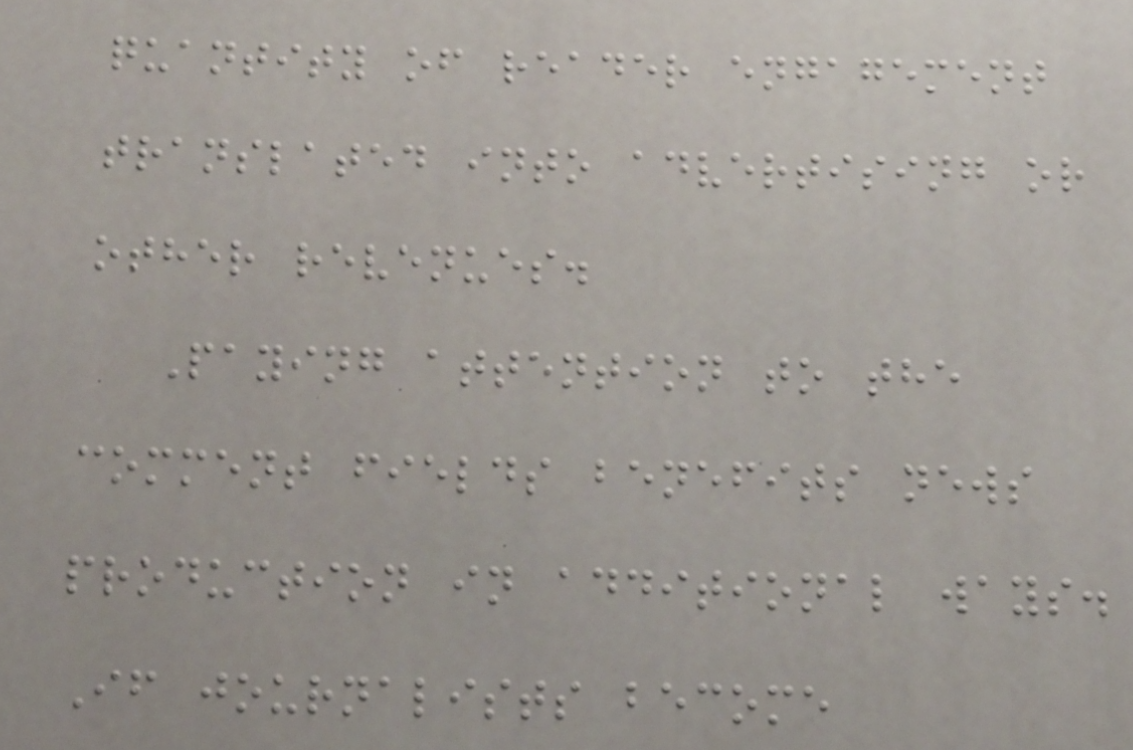quantity of reader engagement
translated into advertising or
other revenues.
Paying attention to the
comment fields benefits news
production in additional ways.
If journalists become
